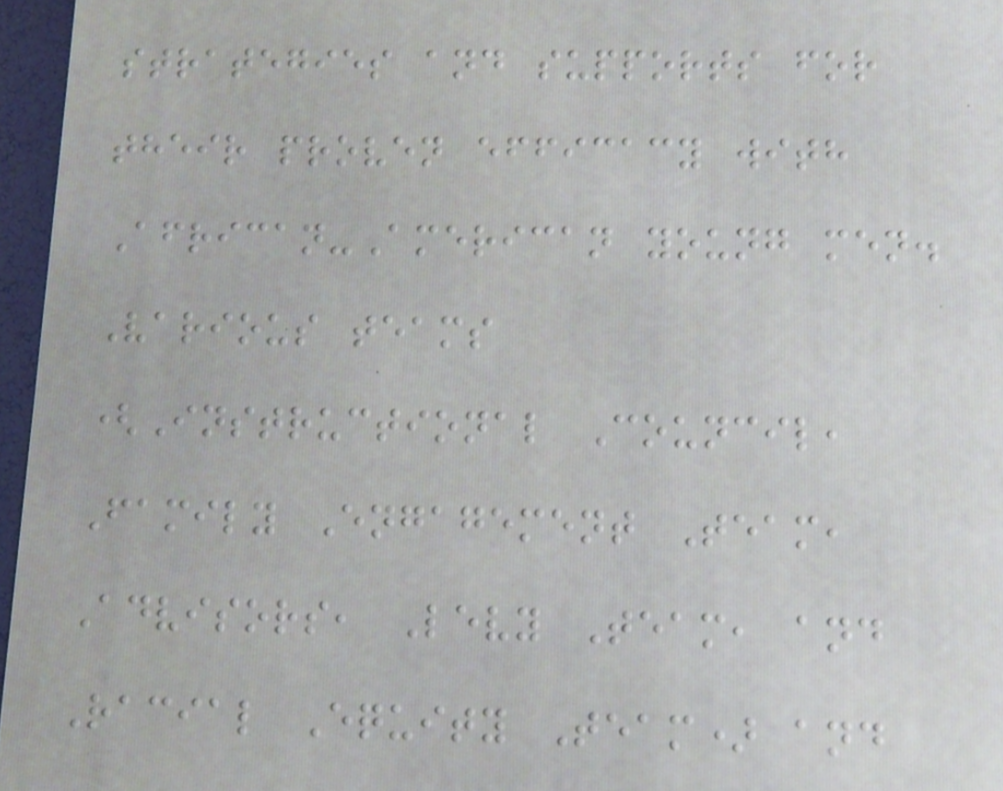strategies and supports for
their proven efficacy with
African-American young men.
Various teams
(Instructional Council,
Family Engagement Team,
Advisors, Levy Team, and
Racial Equity Team) and
